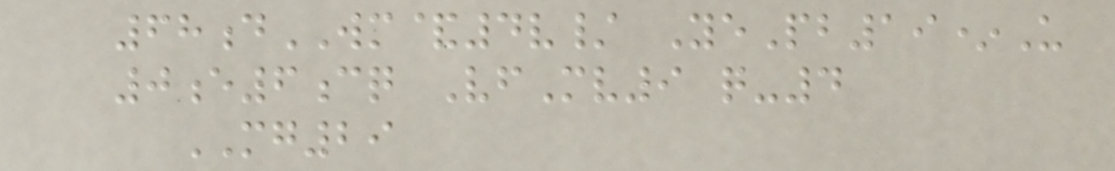68dWM&4v/ YePb19*U
0e6cq VfMv9 q-4
MG29
